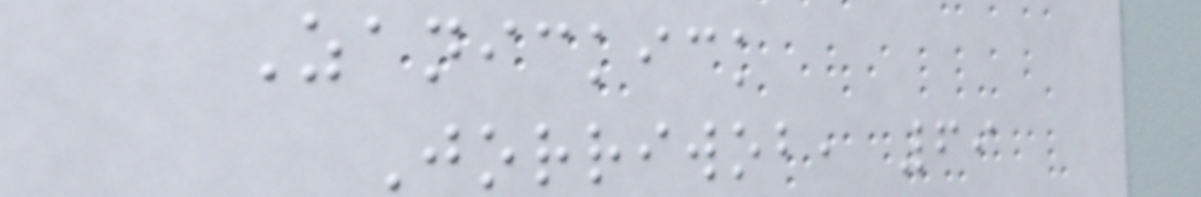Zanickick
Jorriwob, 69
